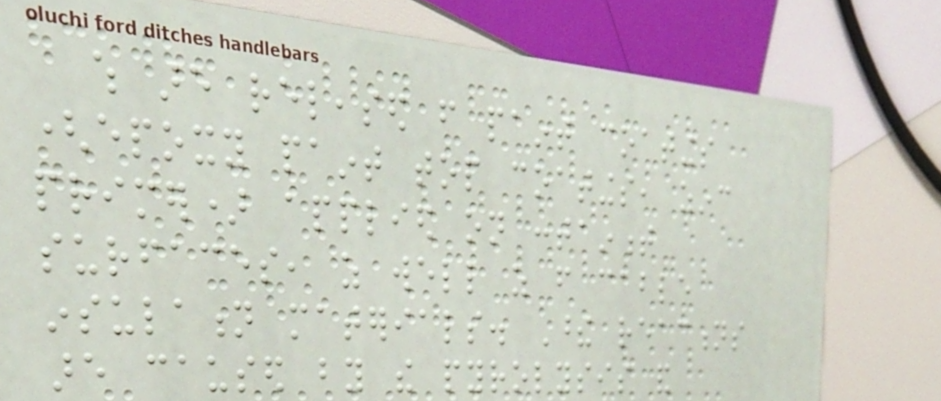which are released from paint coatings
(epoxy paint top coatings, zinc
primer) applied on containment
surfaces, as well as from cable
insulation materials. These reactions
are caused by the pyrolysis and
